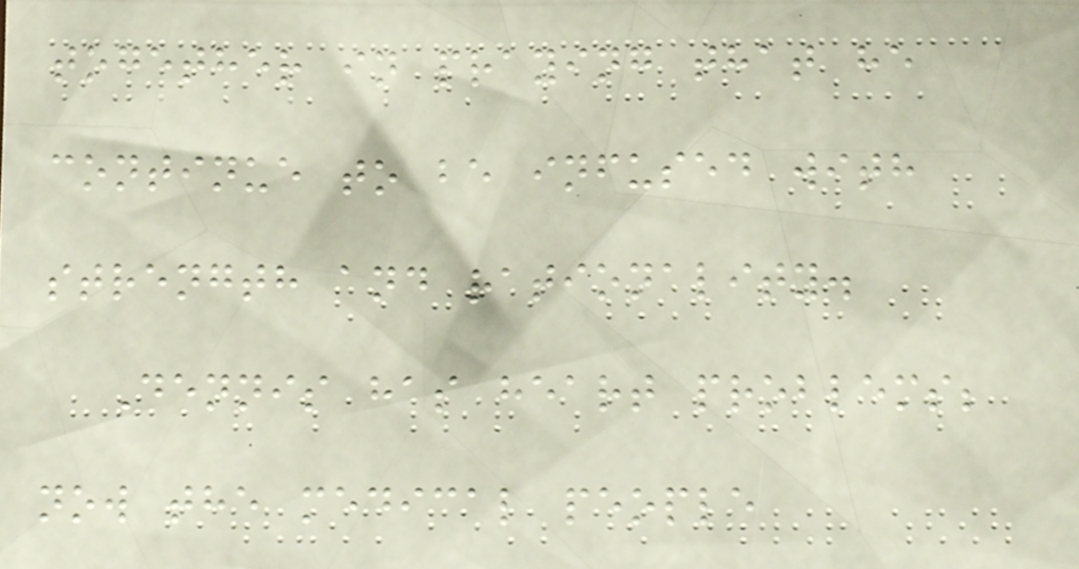together in praying that he
continue to be infused with
strength and rationality.
Dennis has heart problems;
now the medical people
